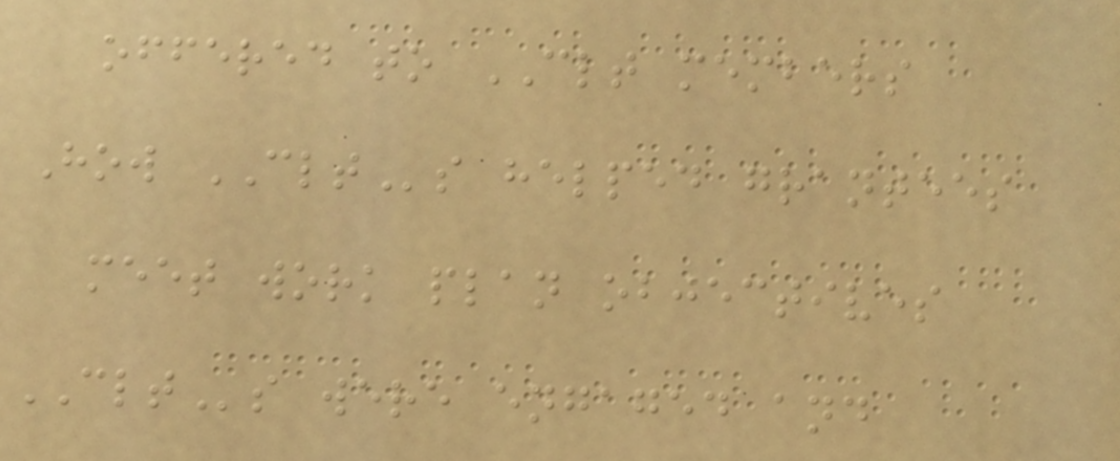offered to CLT members
How CLTs helped grantees
meet work plan objectives
CLTs were engaged and
